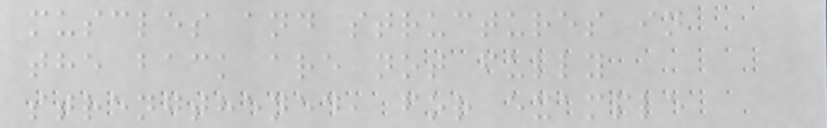muscles and structures in
the back are not fully
strengthened, for example
